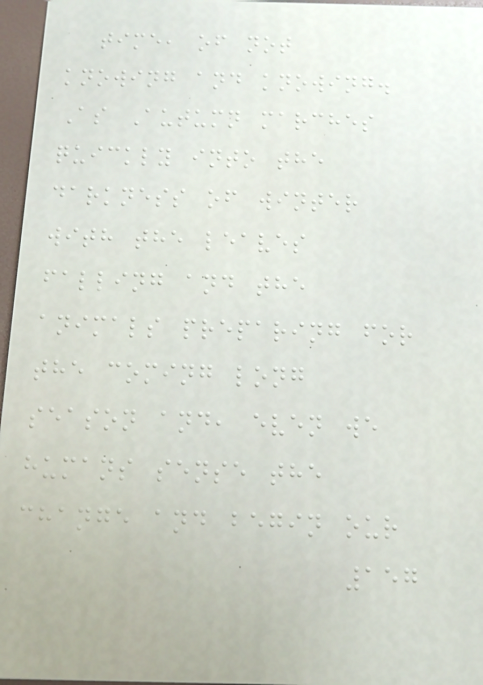time, of not
knowing and knowing.
As Autumn marches
quickly into the
darkness of winter
with the leaves
falling and the
animals preparing for
the coming long
season and, even we
humans sense the
change and begin our
157
